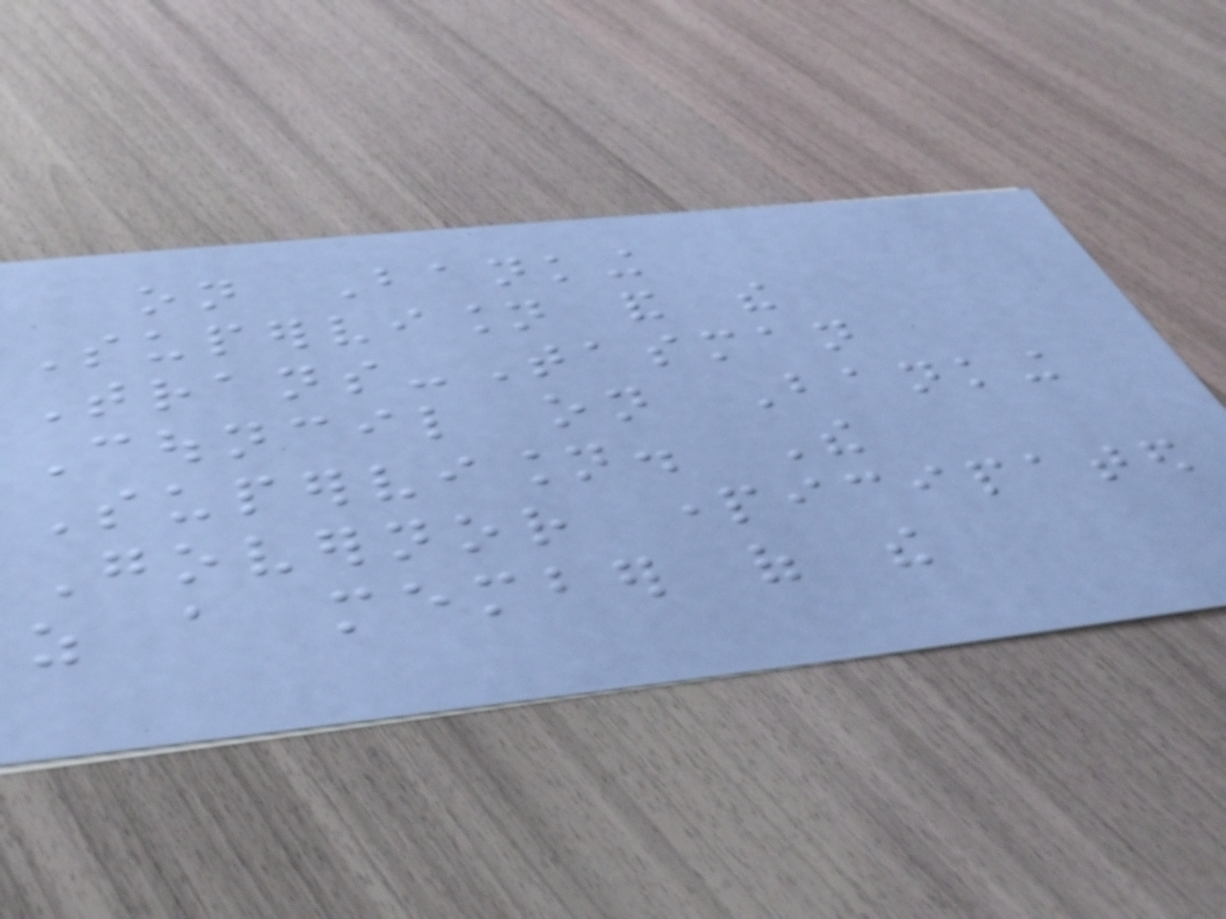on Banking
Supervision and the
Trans-Tasman
Council on Banking
Supervision. The
Governor participated
as a member of the
